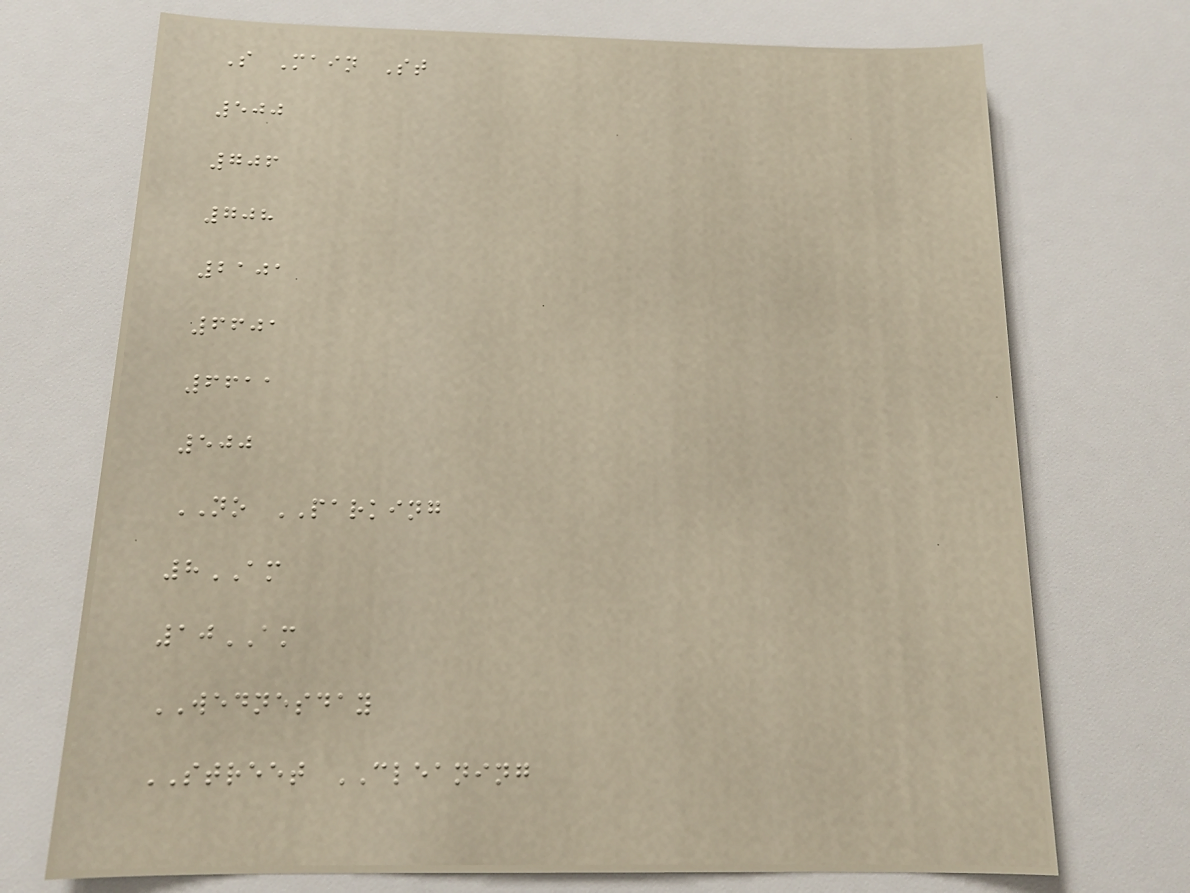S Main St
500
706
708
2101
6601
6611
500
NO PARKING
8AM
10AM
WEDNESDAY
STREET CLEANING
